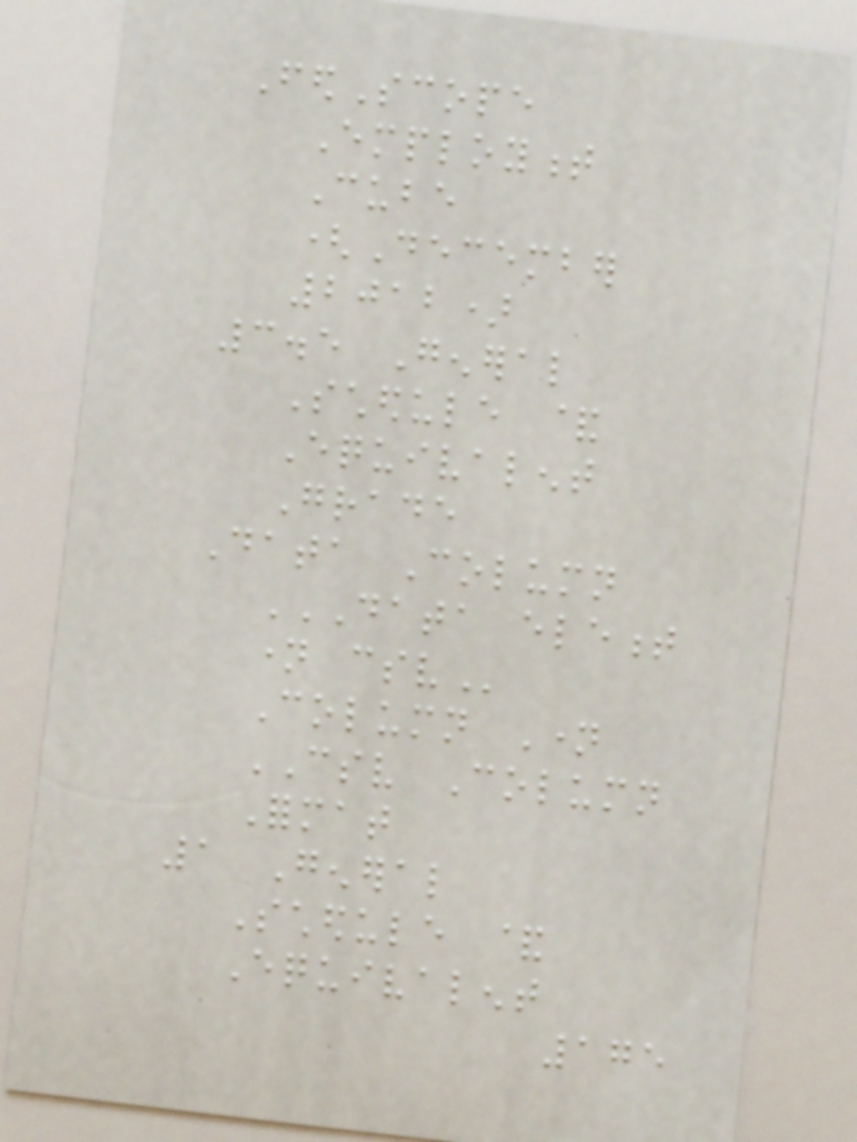FedScope
Employment
Cube
(December
2012)
3.5 General
Schedule &
Equivalent
Grade
Data Column
DATA ELEMENT
NAME CSV
Column Name
CSV Column
Format
1 General
Schedule &
Equivalent
175
